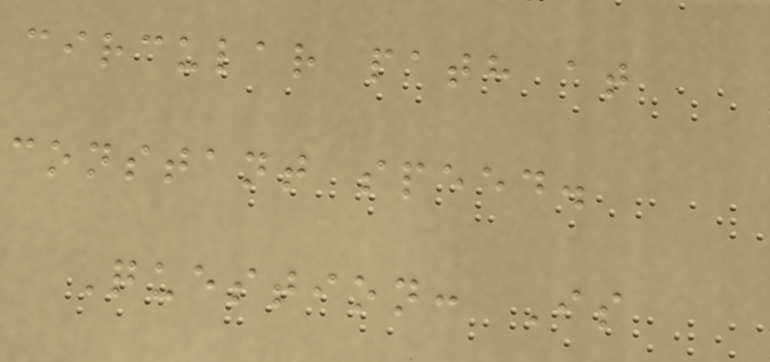circular path at
constant speed.
Question: Is
